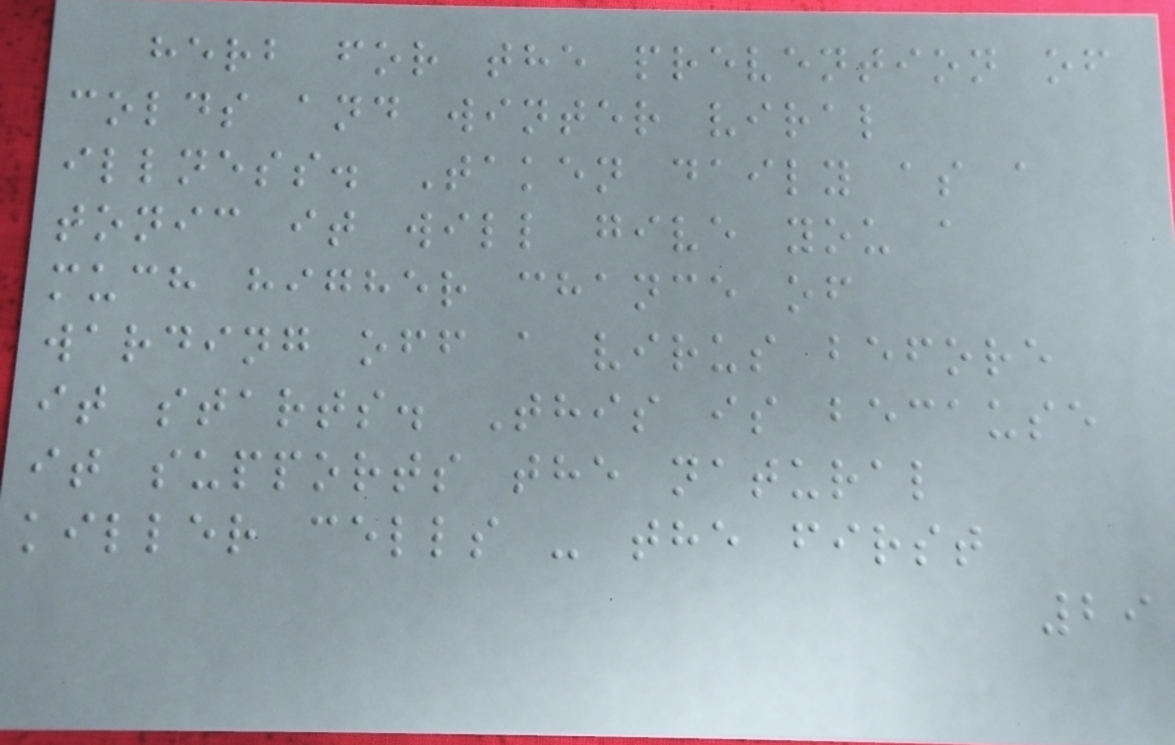herb for the prevention of
colds and winter viral
illness. Taken daily as a
tonic it will give you a
much higher chance of
warding off a virus before
it starts. This is because
it supports the natural
killer cells - the first
29
